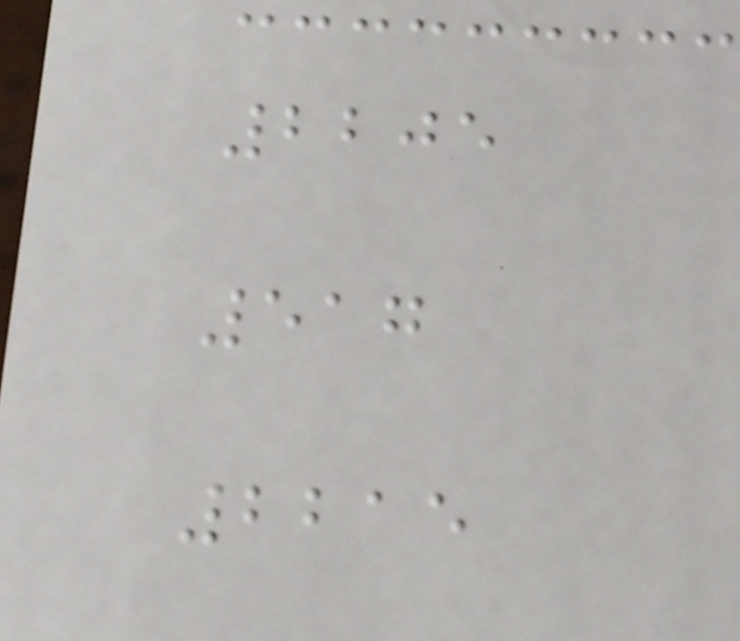2205
517
2215
